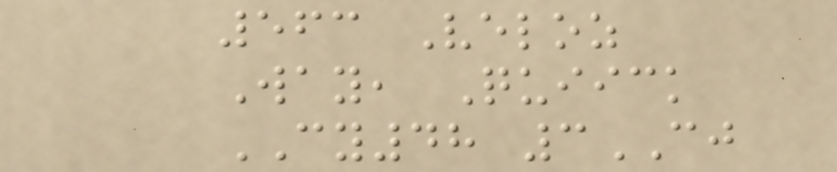563 Veloz
Way, Quiick
CY48 3CJ
